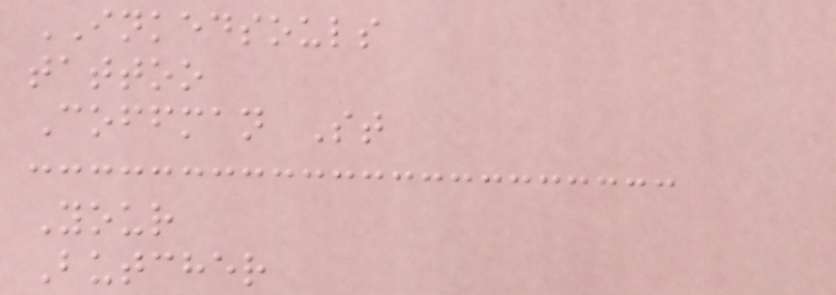INKEDSOULS
tattoo
Coffman St
Your
Butcher
